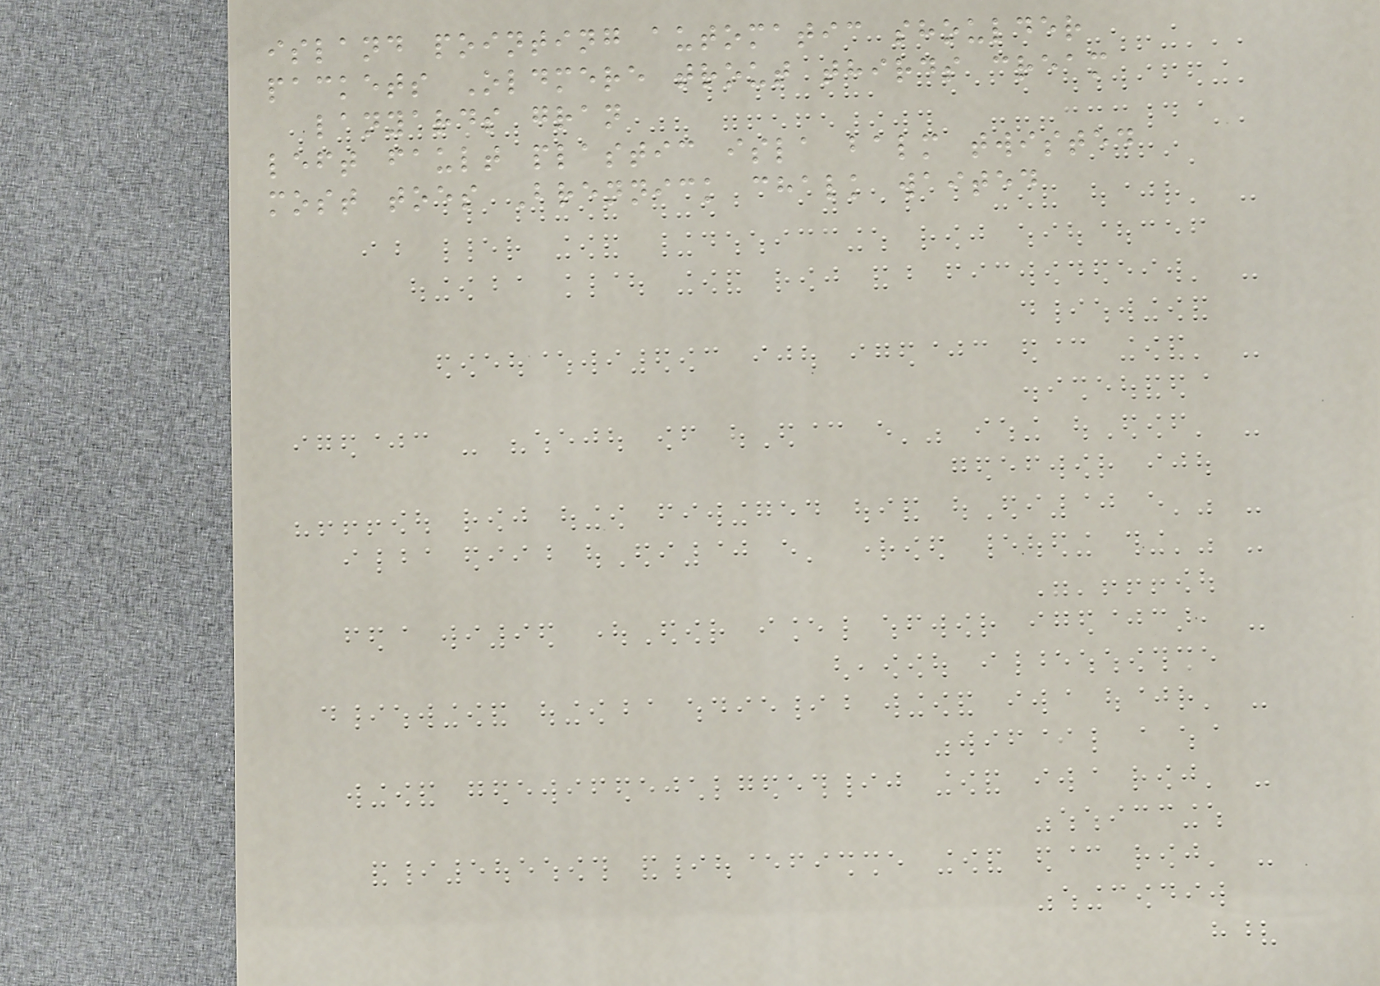island pointing automatic shoulder
packets Oldmere trout thirds cream
lanyards gran
left fault plastic isla balm twisted
most toes Brennick chalk waited
